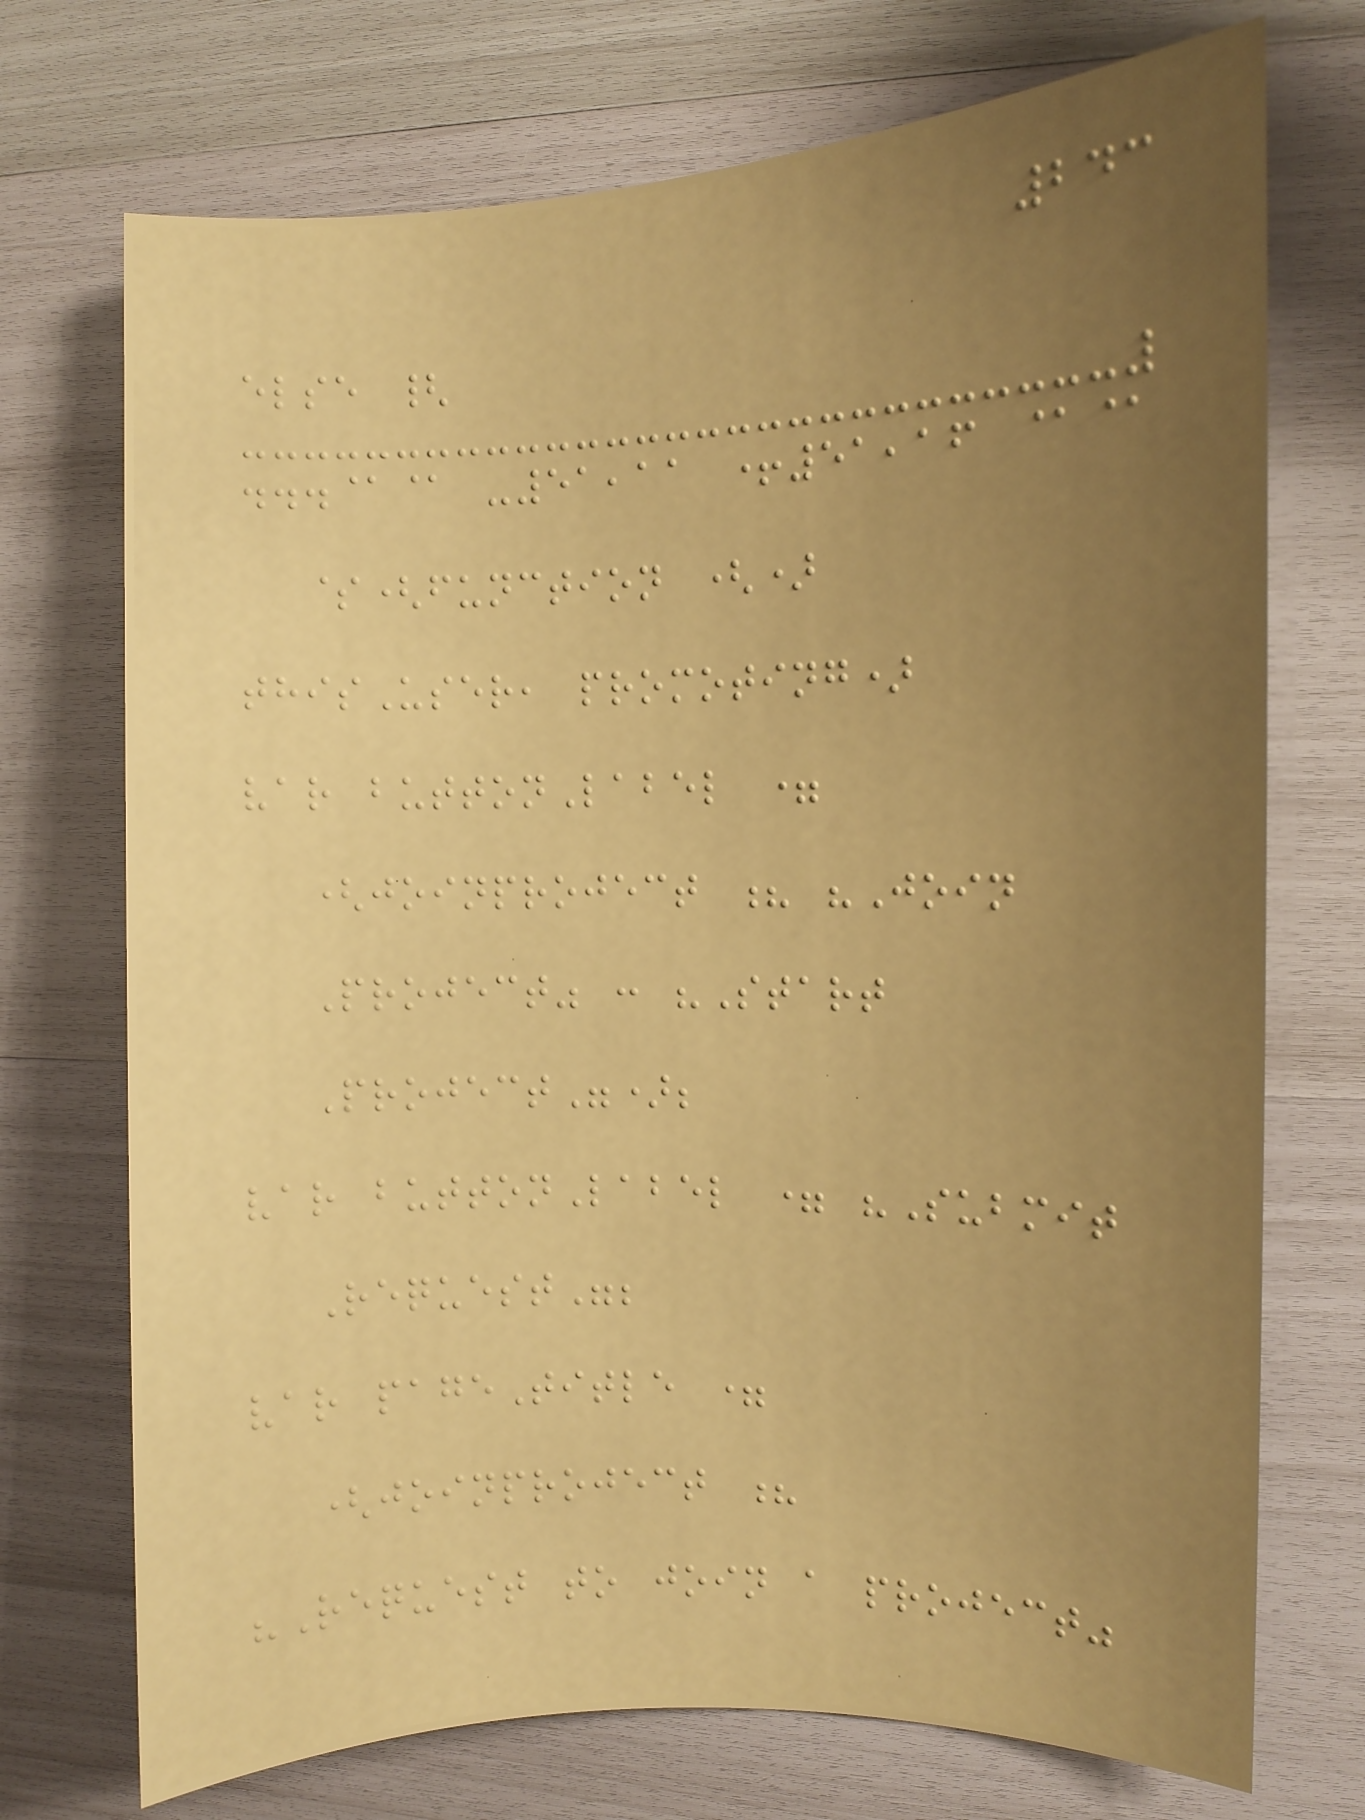243
else {
...@@ -51,11 +51,16 @@
$(function ()
thisUser, promoting)
var buttonLabel =
(joinproject ? "Join
Project" : "Start
Project");
var buttonLabel = "Submit
Request";
var pageTitle =
(joinproject ?
"Request to join a project"
